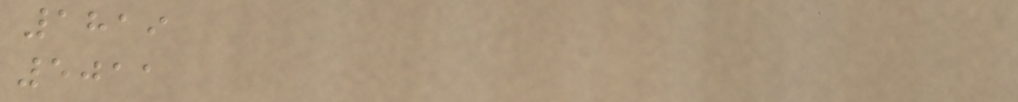1819
5011
